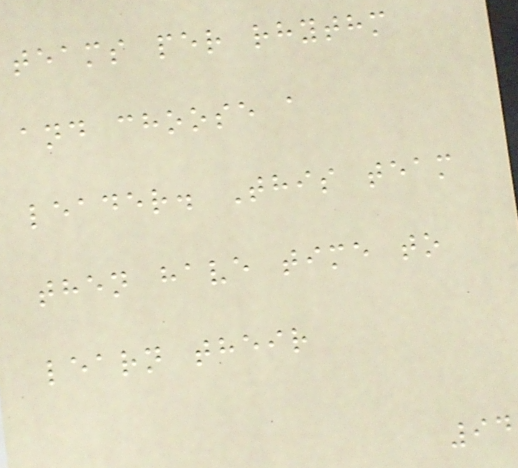teams per rhythm
and choose a
leader. This team
then have time to
learn their
94
